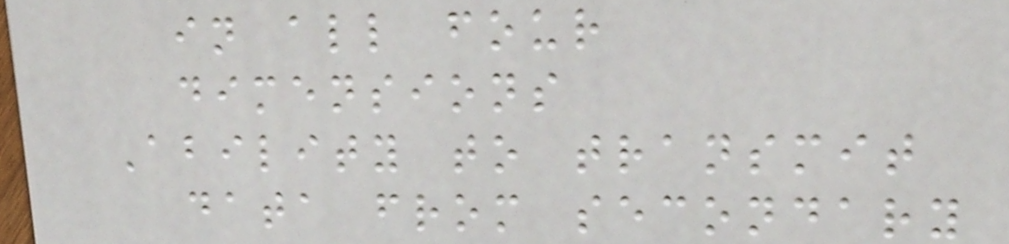in all four
dimensions
Ability to transmit
data from secondary
